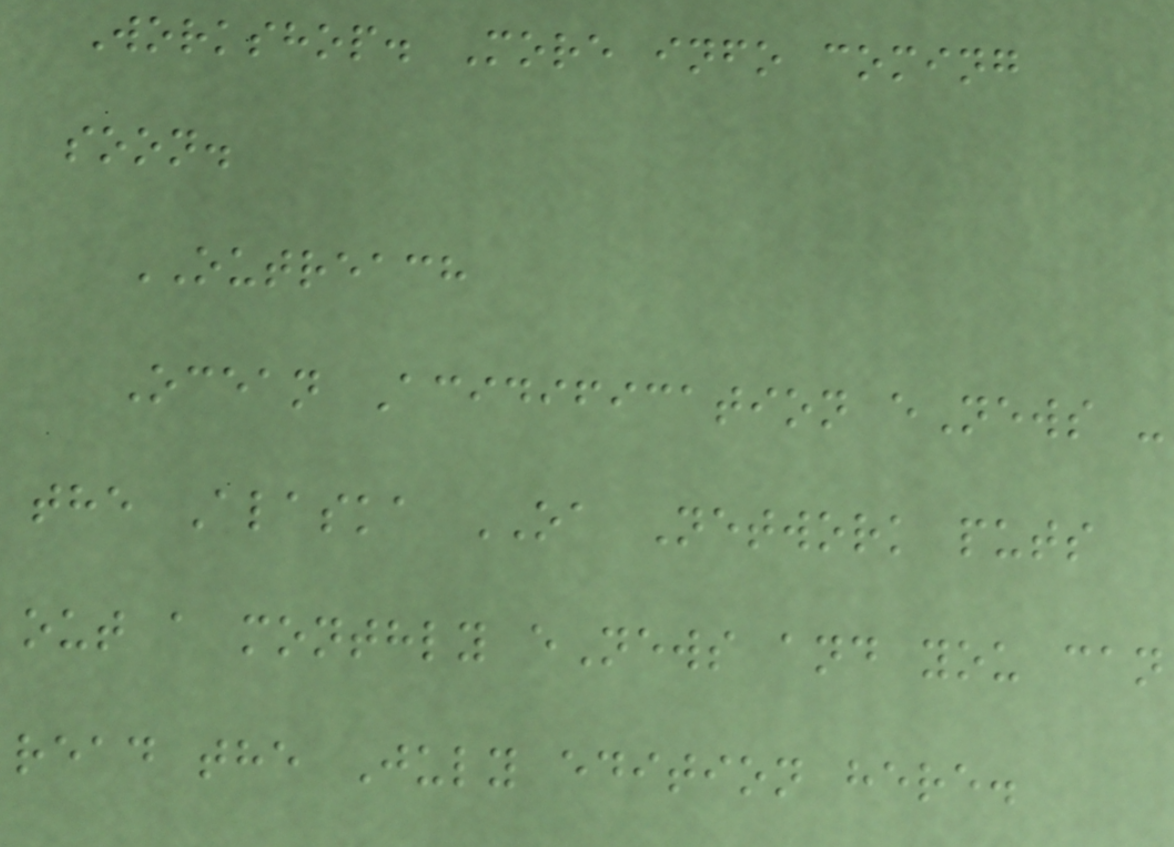Workshop. More info coming
soon.
OUTREACH
Ocean Acidification eNews -
the Alaska OA Network puts
out a monthly eNews and you can
read the July edition here.
